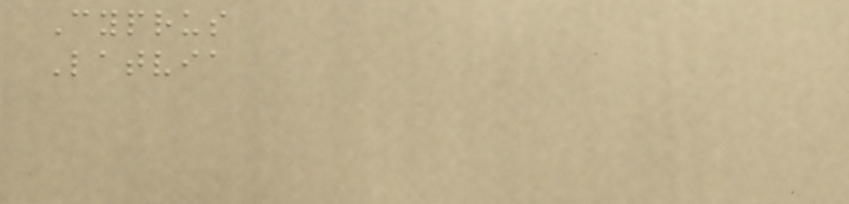Cyprus
Latvia
